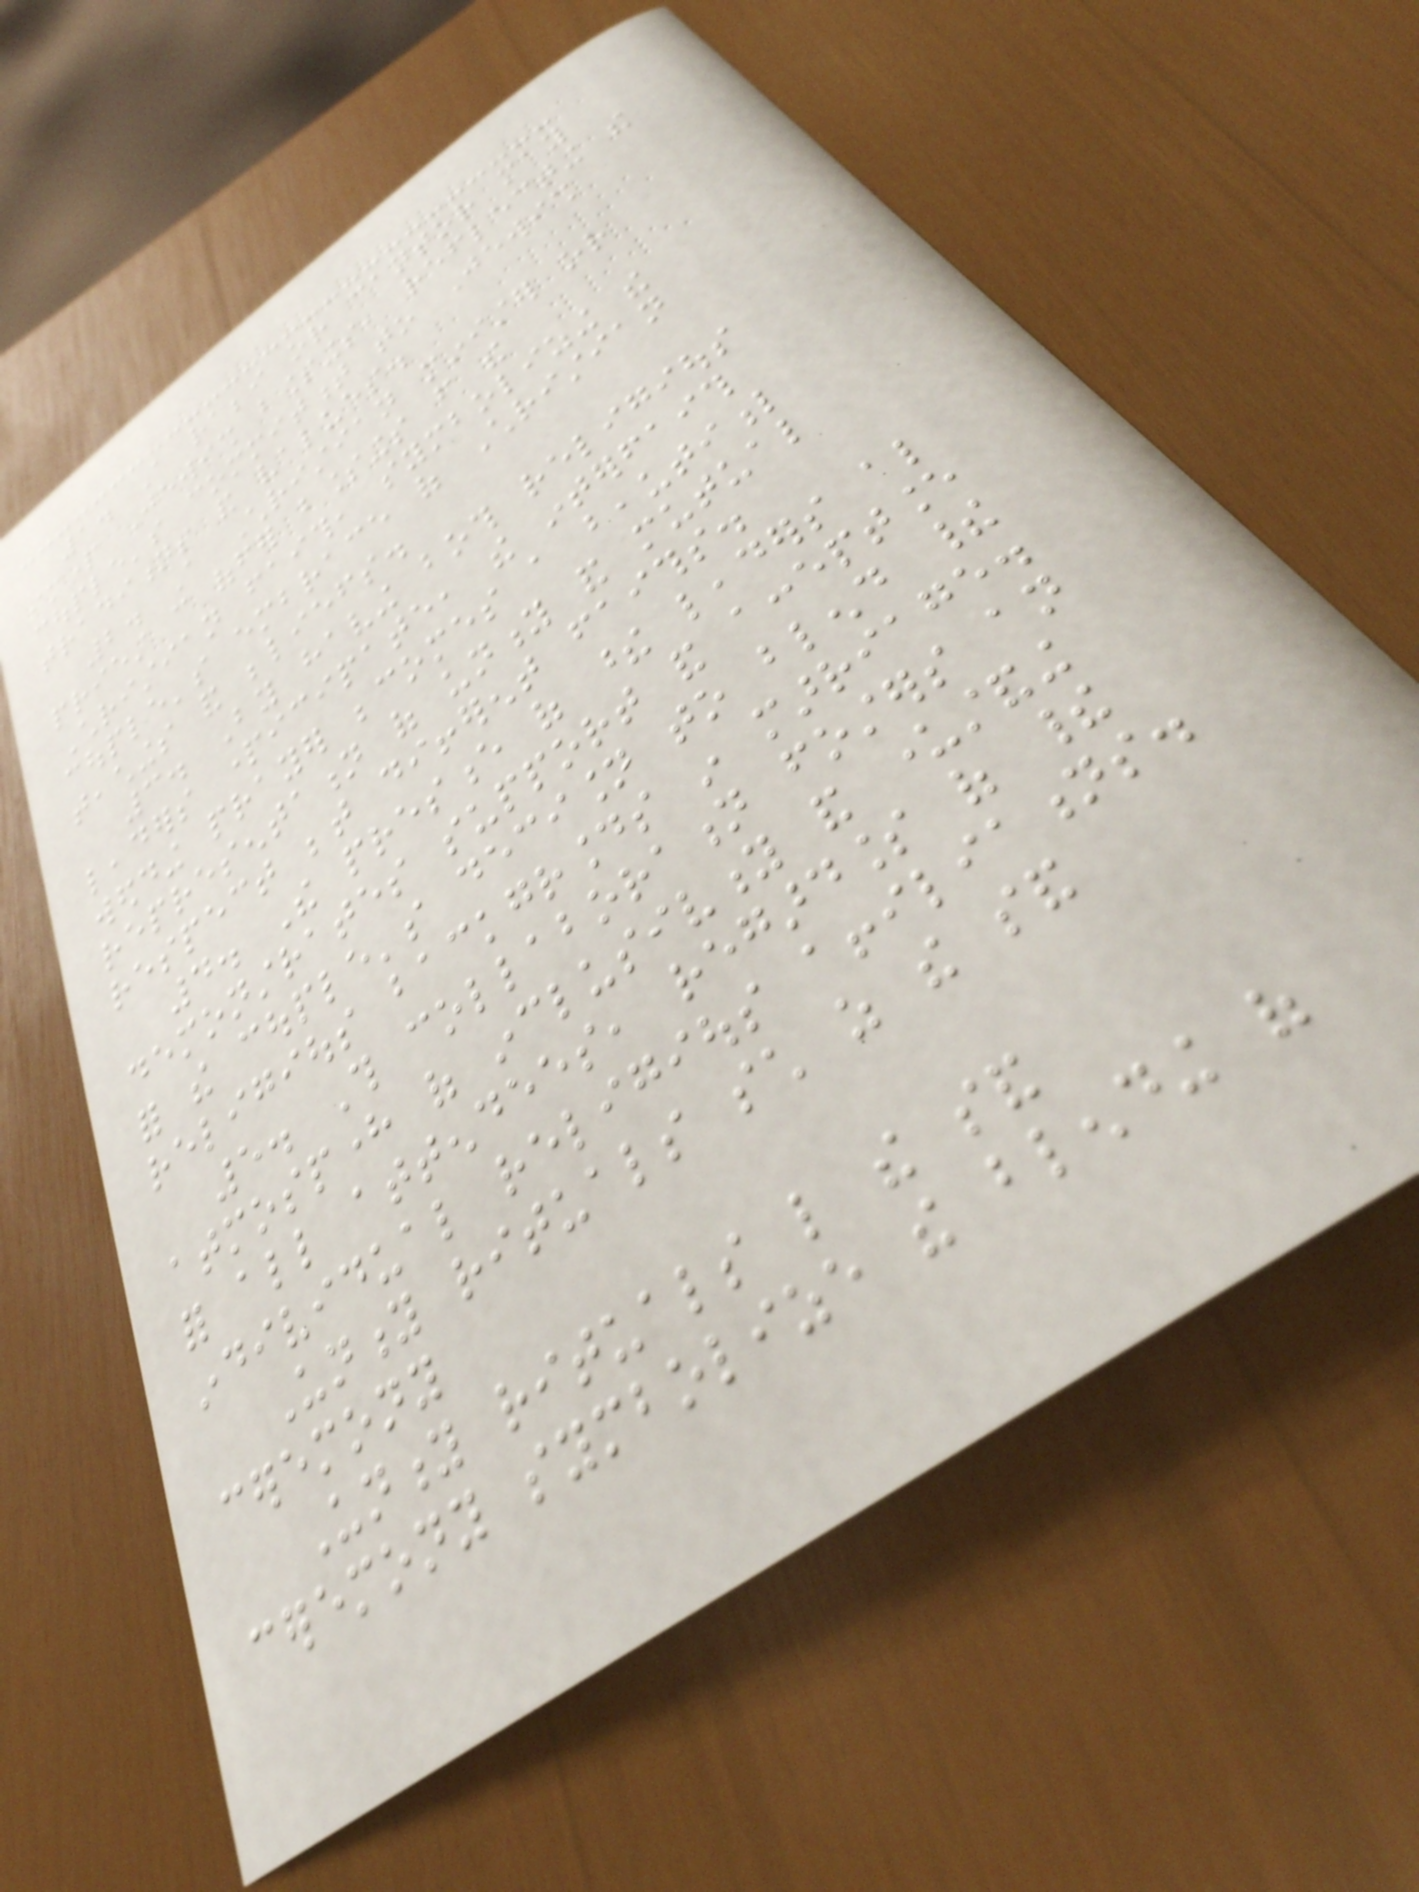1. A rabbi or cantor may
impart Jewish blessings, reflecting the
couple's commitment to Jewish
traditions and values.
2. A Christian minister or
priest can offer blessings from the
Christian faith, symbolizing the
couple's embrace of Christian
teachings and beliefs.
3. By having both religious
leaders participate, the interfaith
wedding prayer becomes a beautiful
representation of unity and mutual
respect between different faiths.
4. The presence of these leaders also
demonstrates support and acceptance
for the couple's decision to blend their
religious backgrounds in marriage.
5. This collaboration fosters an
atmosphere of inclusivity and understanding
for all attendees, regardless of their
individual religious affiliations.
Unity rituals such as the sand
ceremony
Unity rituals like the sand
ceremony symbolize the blending of
